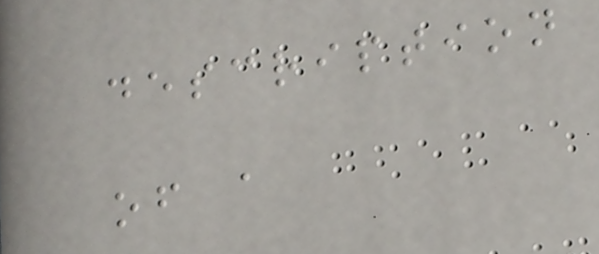description
of a
